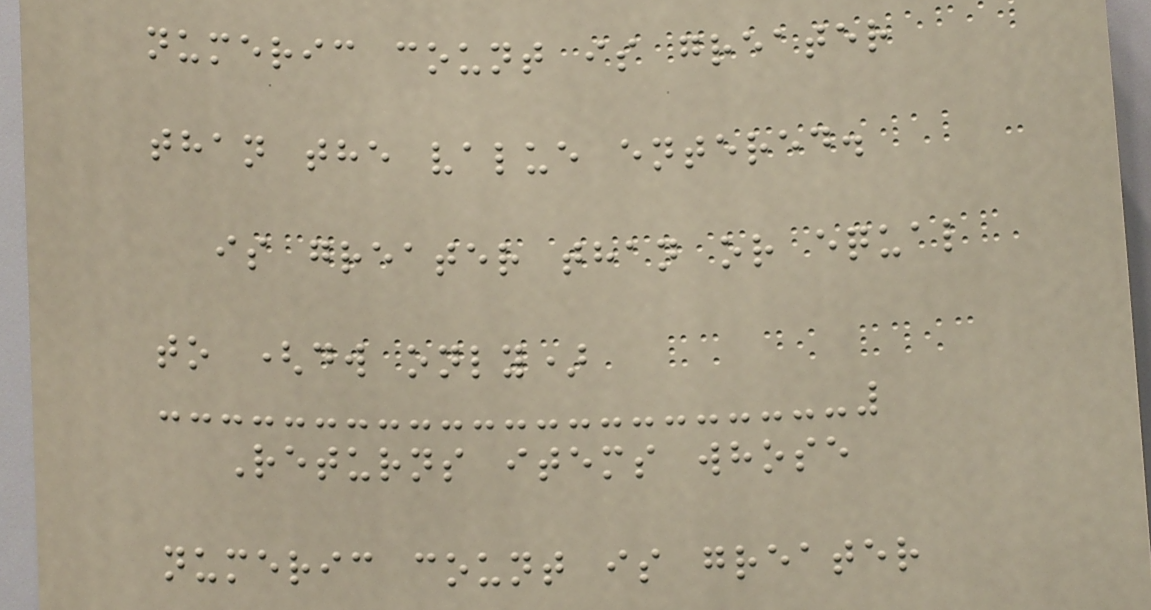numeric count is greater
than the value entered.
is greater than or equal
to (dw only)
Returns items whose
numeric count is greater
